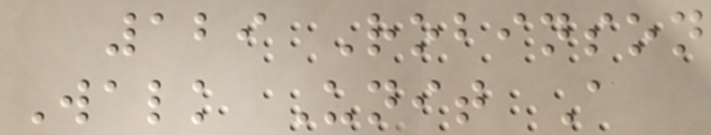129 Robinson
Walk Unit A
